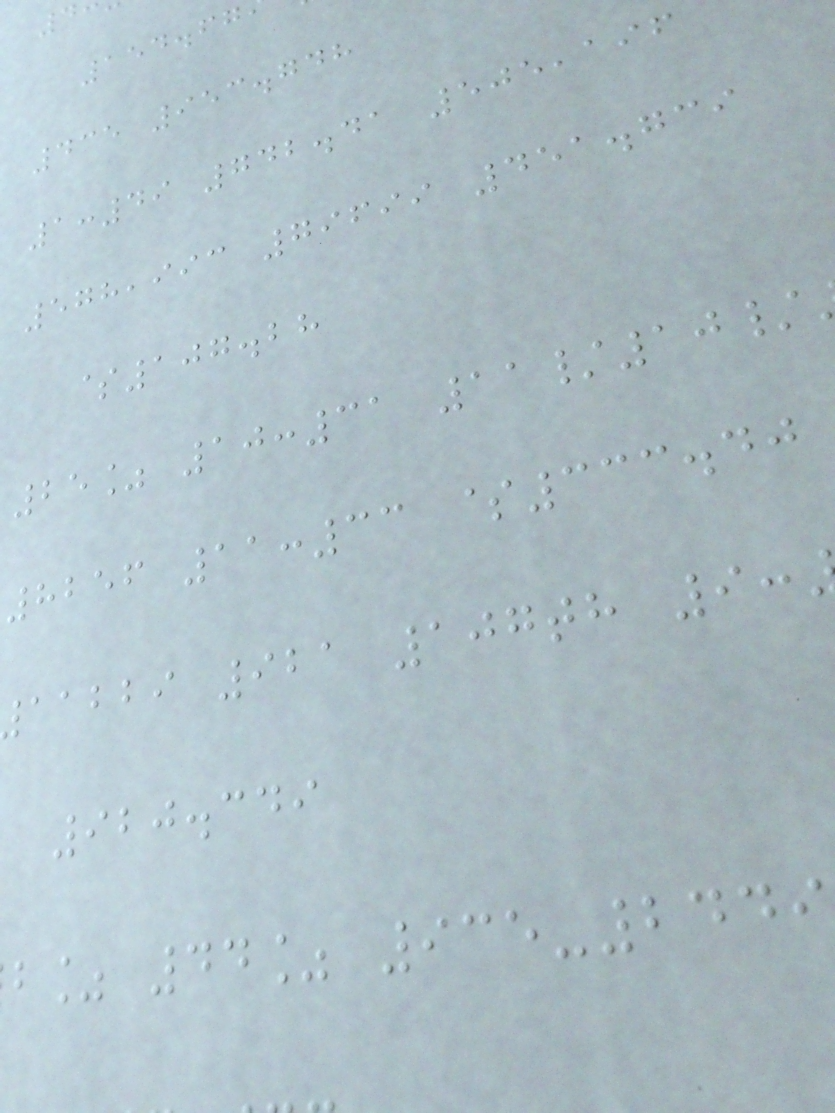154.67
435 953.748
1:49 742.41 505,196
578,993 79699 451.739
$107.28
25% 10:31 11/10/
8256 11:33 $333.40
aabbi 921 107th 9:
920.349
b% 44% 935-2449
